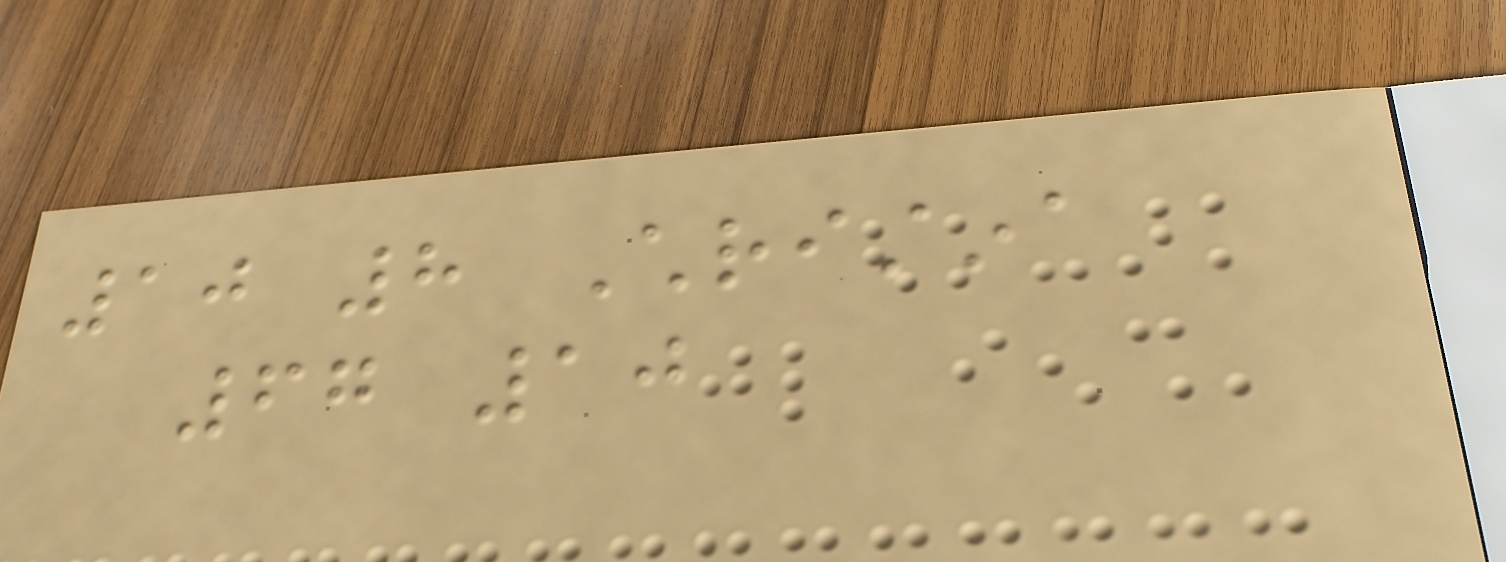10 8 Christina
67 10
